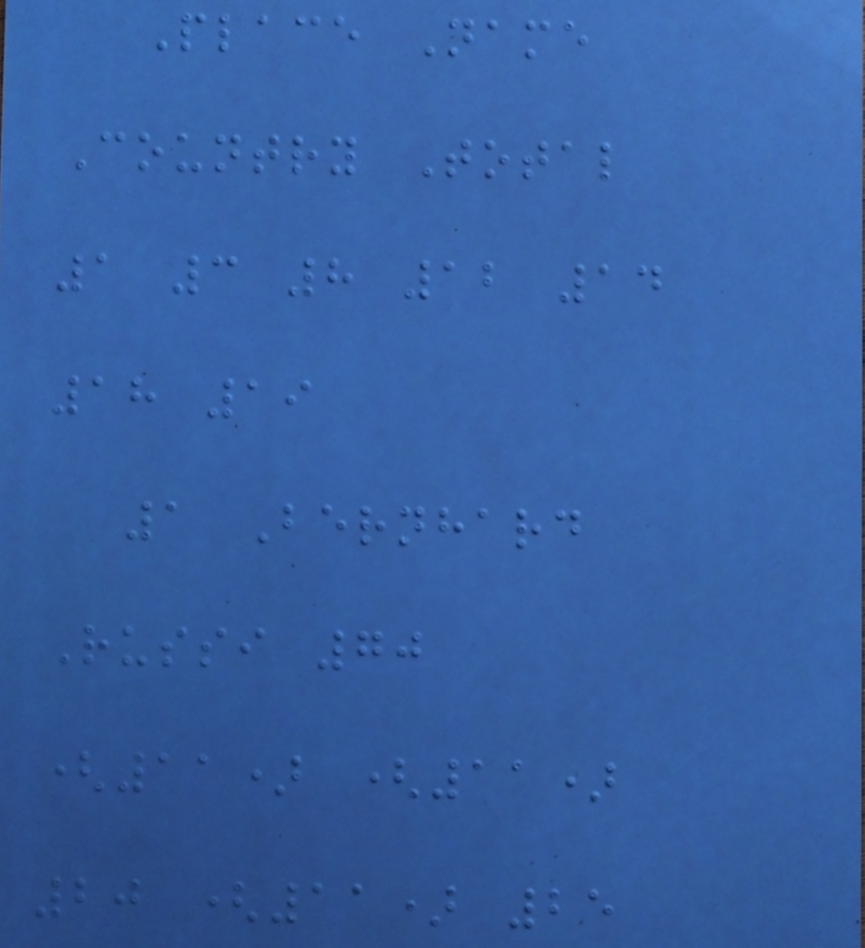Place Name
Country Total
1 3 8 12 14
18 19
1 Bernhard
Russi 70
(11) (11)
20 (11) 25
